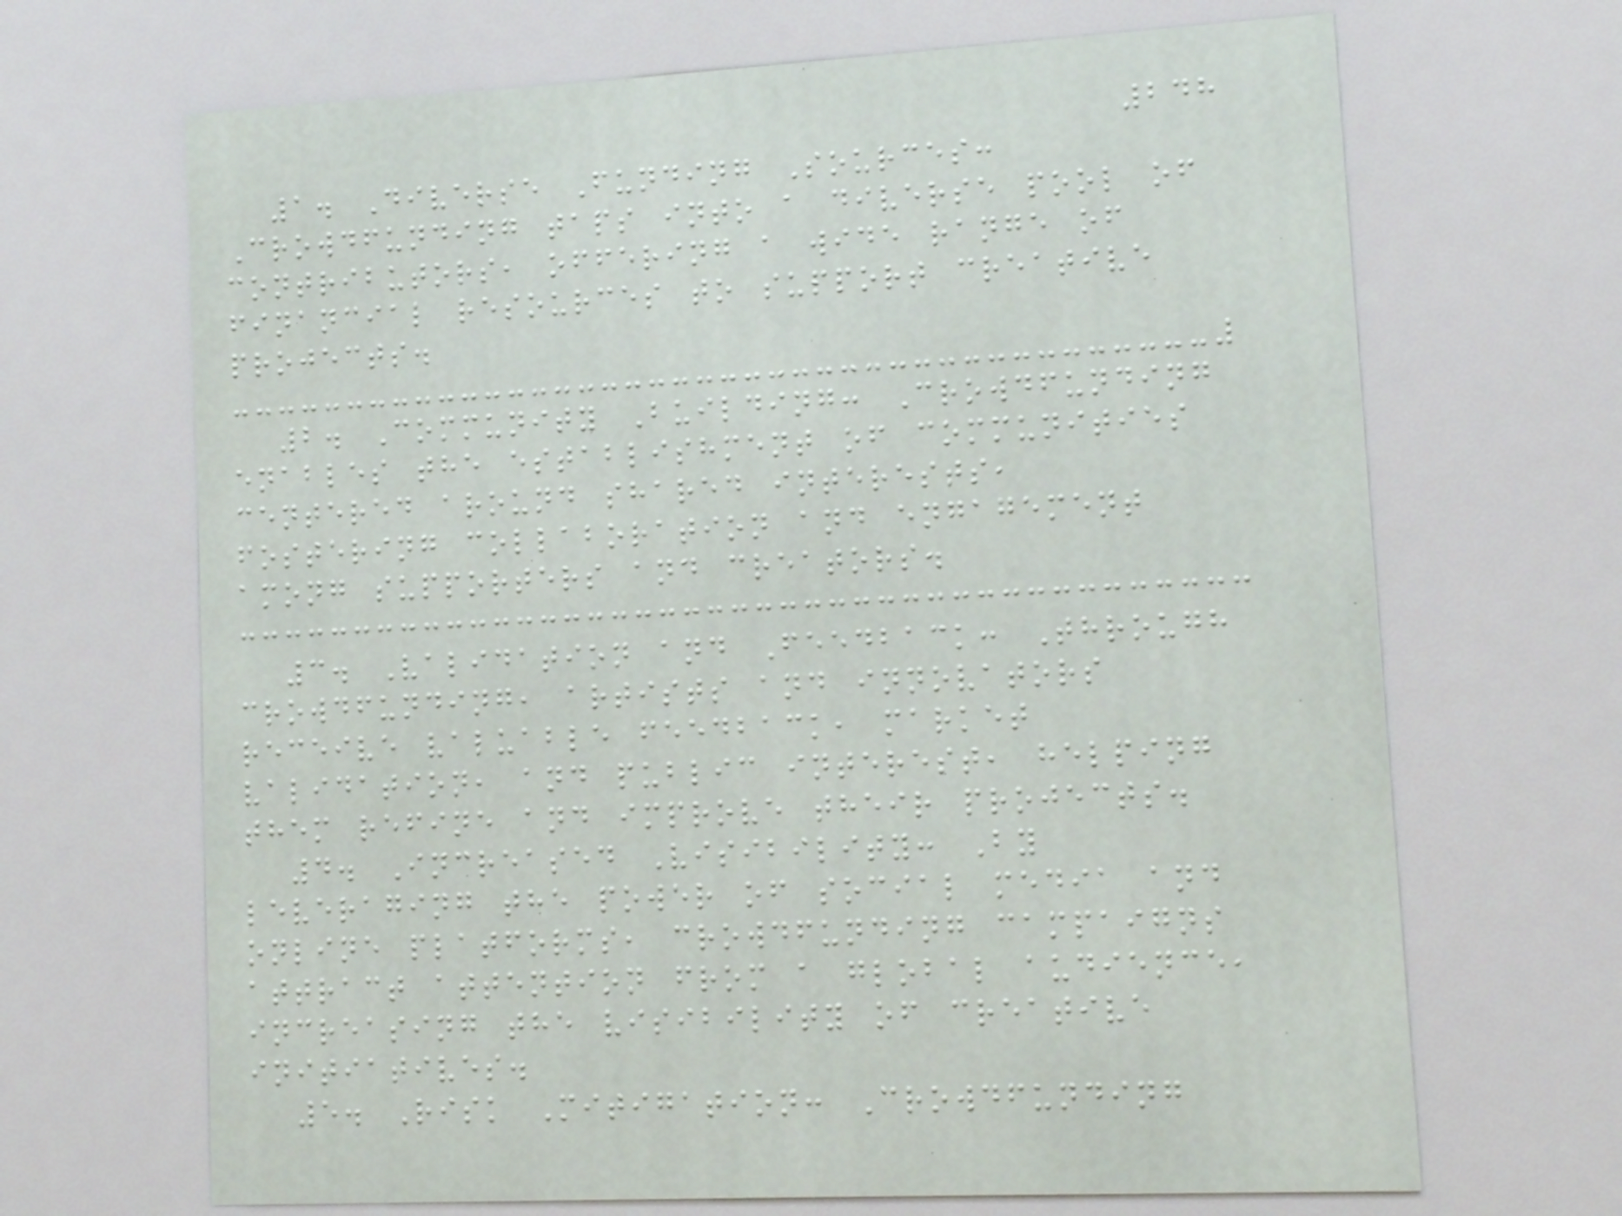248
1. Diverse Funding Sources:
Crowdfunding taps into a diverse pool of
contributors, offering a wide range of
financial resources to support creative
projects.
2. Community Building: Crowdfunding
enables the establishment of communities
centered around shared interests,
fostering collaboration and engagement
among supporters and creators.
3. Validation and Feedback: Through
crowdfunding, artists and innovators
receive valuable feedback, market
validation, and public interest, helping
them refine and improve their projects.
4. Increased Visibility: By
leveraging the power of social media and
online platforms, crowdfunding campaigns
attract attention from a global audience,
increasing the visibility of creative
initiatives.
5. Risk Mitigation: Crowdfunding
